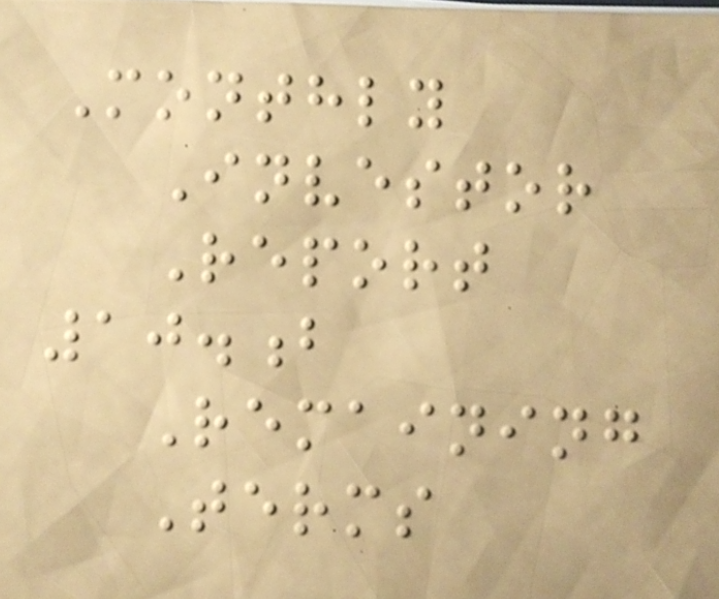Monthly
Investor
Report
10.b
Remaining
Terms
